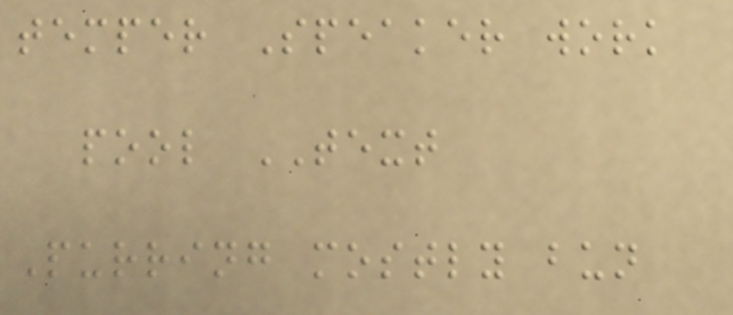temper Speaker work
pool TEXT
Purring mostly bun
